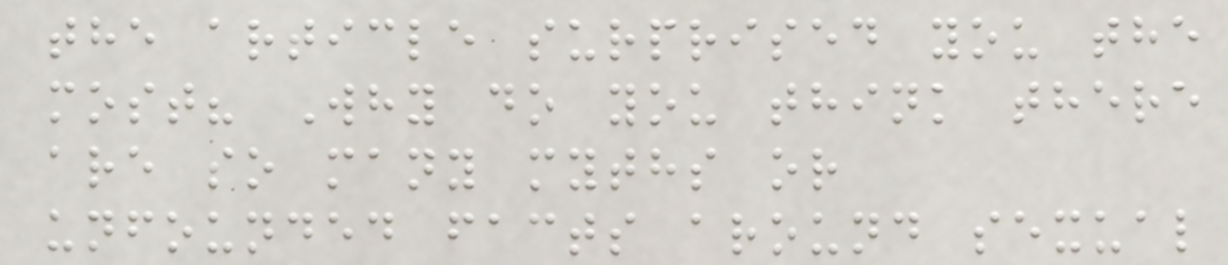the article surprised you the
most? Why do you think there
are so many myths or
unfounded facts around sexual
